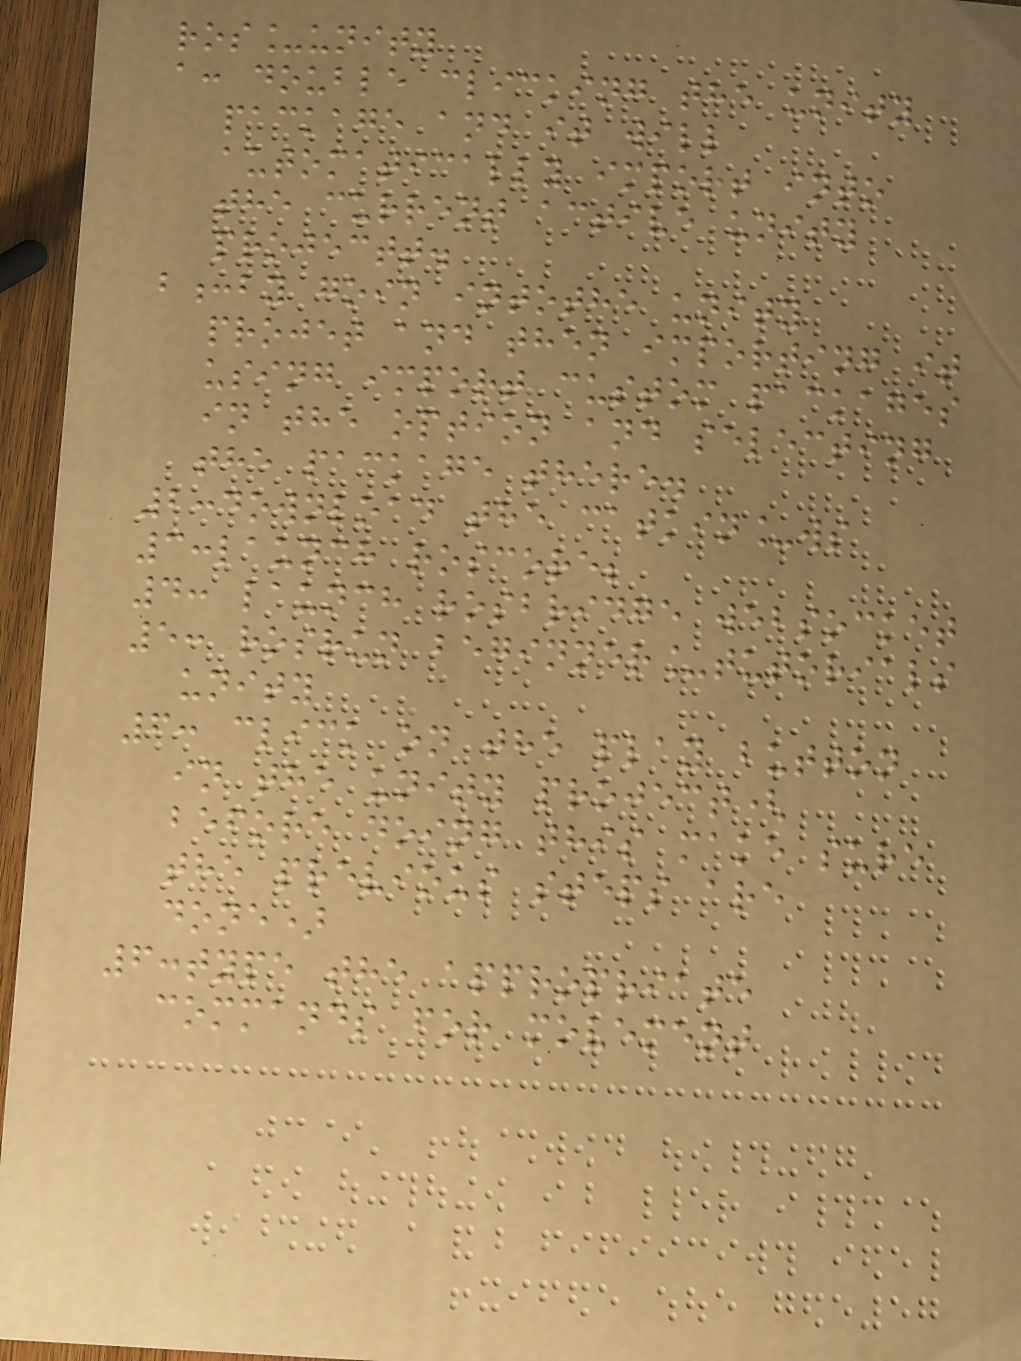ros_unity
a: double clicking the unity
package and it will
automatically import into
the current active unity
projectt.
b:by goin intothe unity
projet and then importing it
using import custom packages
in the option and selecting
the package there.
2:download the catkin_ws
3:launch roscore;
4: launch rosbridge websocket
5: rosrun beginner_tutorials
unity
6: click on the play button
in the unity project(
before doing this make sure
the previous steps are
done)
6:type the appropriate
commands for movement
